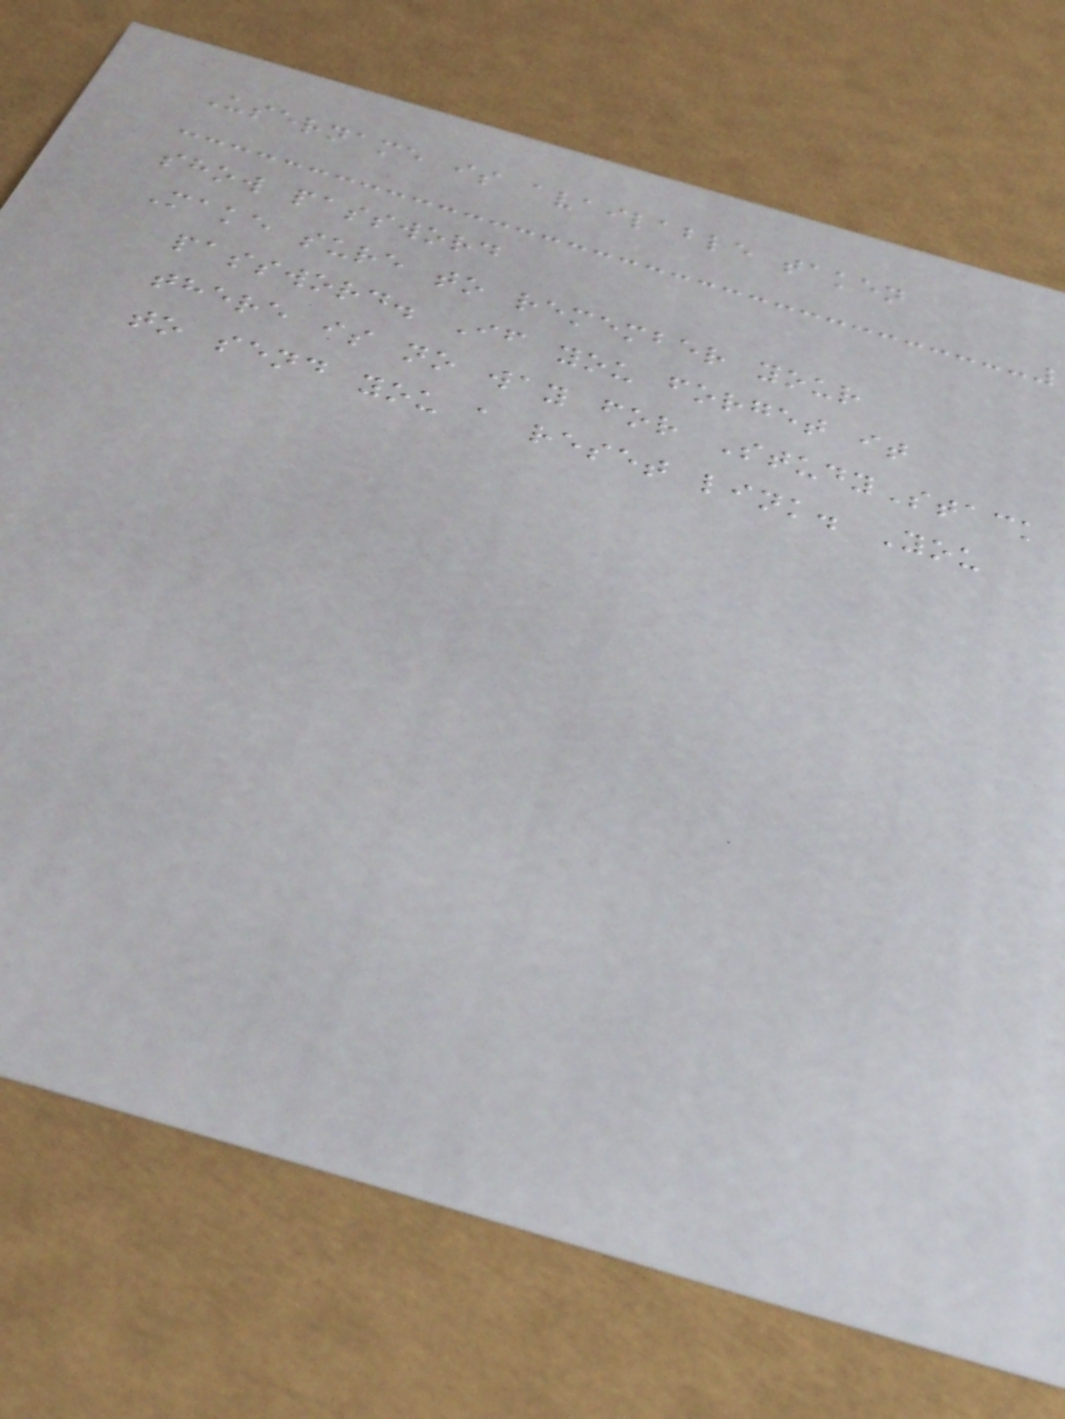Username is available taken
show password
Make sure to remember your
password. If you forget it
there is no way for StudyStack
to send you a reset link. You
